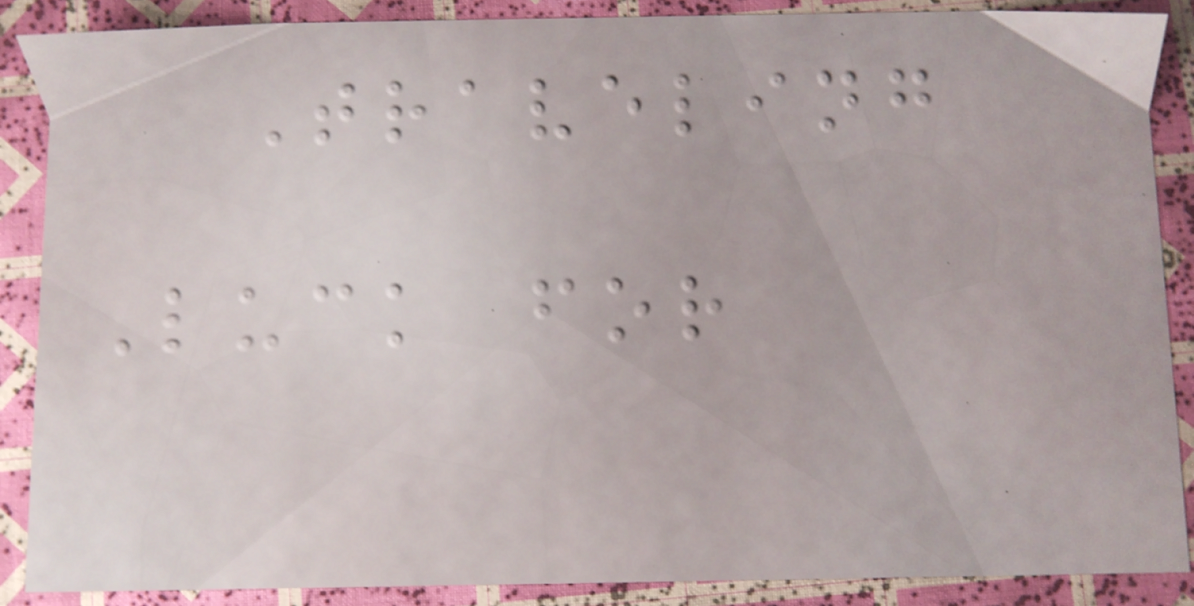Traveling
Luck for
